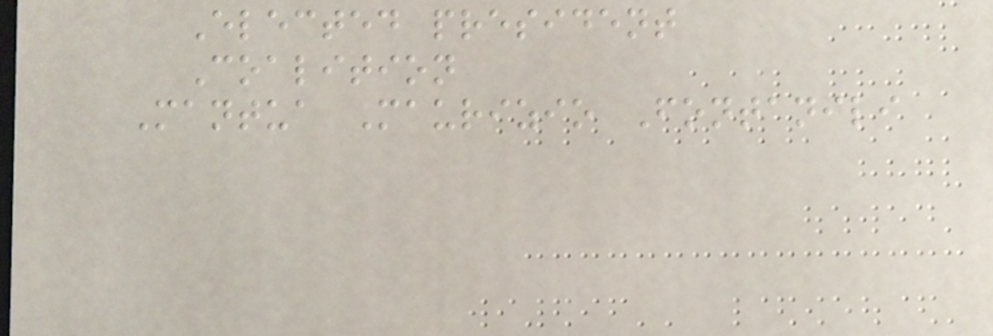Elected president
Coalition
Mantua Maurizio Fontanili
